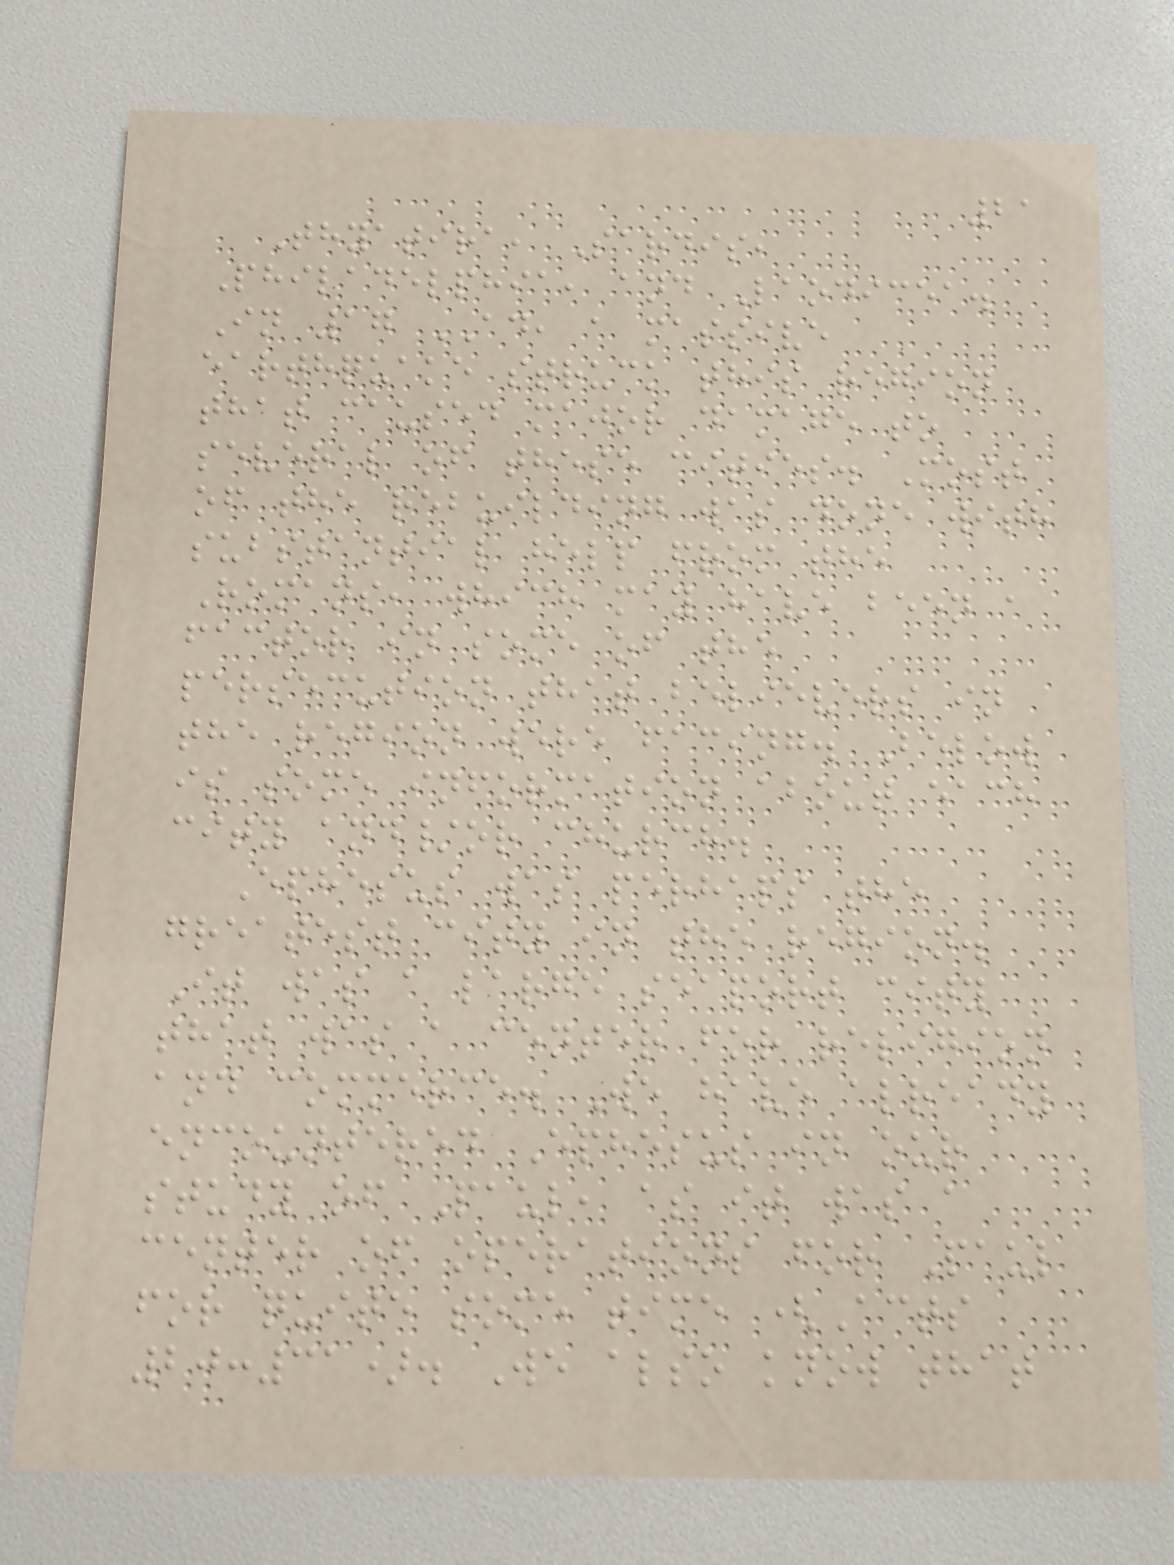21
Thyatira, Sardis,
Philadelphia, and Laodicea.
In 17 AD, a massive
earthquake struck this region
that caused major damage to
several of these cities. Most
of the rebuilding was done with
substantial help from the
Romans, which may have been a
factor in some of the
persecution that believers in
the region were facing. Below
is some information about each
city and/or church.
Ephesus was perhaps the
greatest city in the region.
It was a large seaport city
that was a center for religion
and commerce. We have already
encountered Ephesus in our
study of Paul, as it was a
center of operations for Paul
for quite some time (Acts
20:31). We also know that
